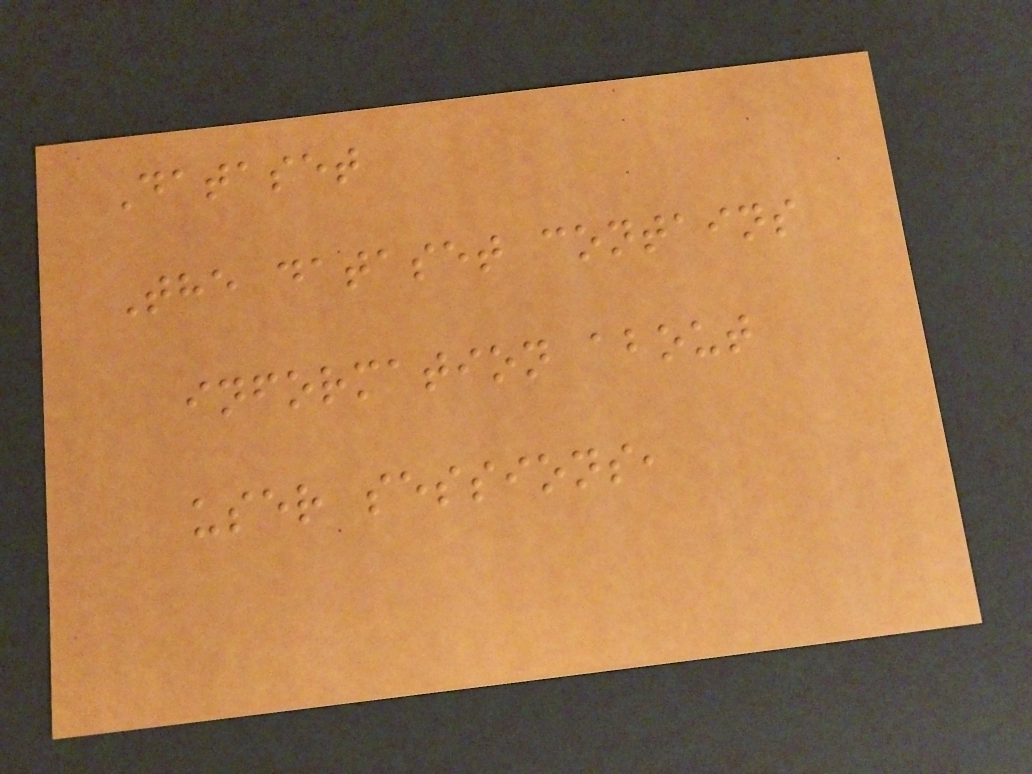Dataset
The dataset contains
information about
user sessions,
